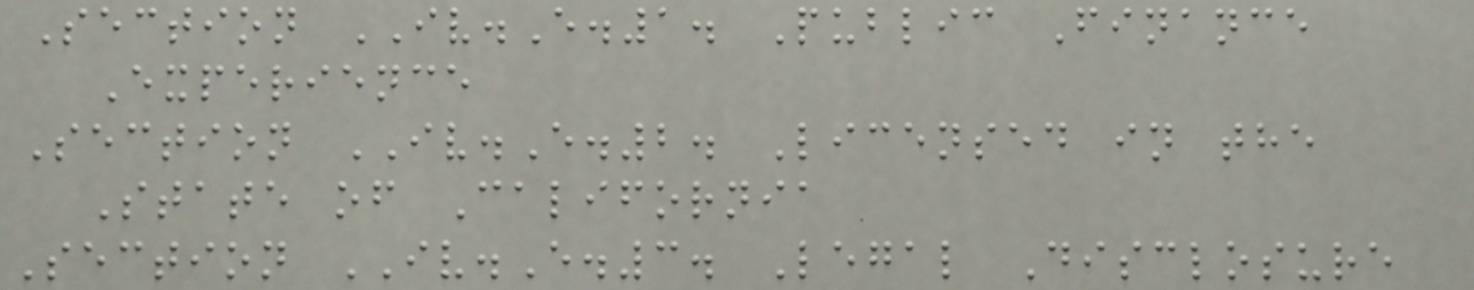Section IV.E.1. Public Finance
Experience
Section IV.E.2. Licensed in the
State of California
Section IV.E.3. Legal Disclosure
